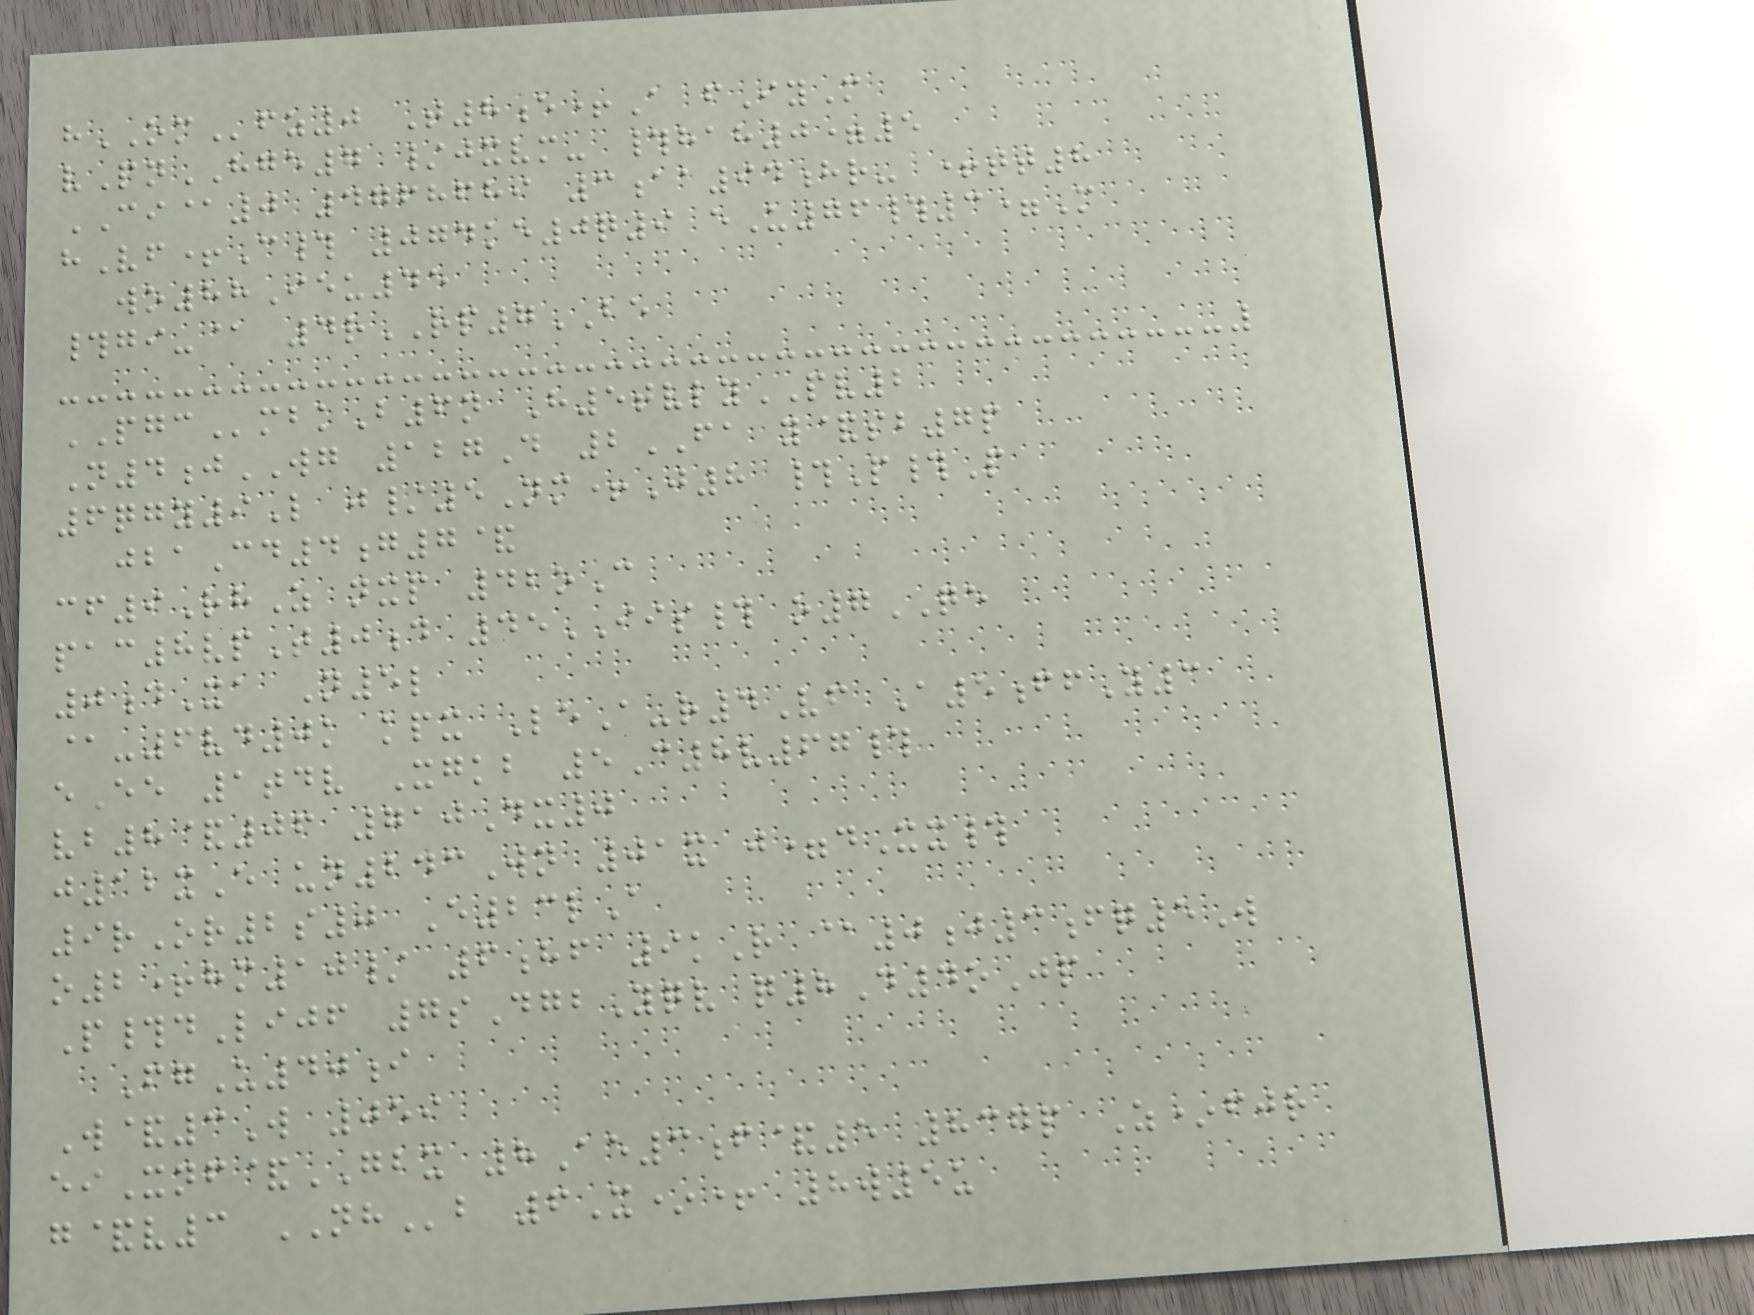hOMfz0 T8e+A fIyM
vPnHGE7 /jxvm- #hah0=5
CI@0 4768689 3aa94hr- +tt8
hVf+C# 074ke0q9 eU76#3=M
wo88Ieu45
#gi-@ 4rRP7BE
PGCmbkB6n H5tvlyPV2
N4jWG 127D 2FA y&sb7p
6qgy9L j/5Nm+J8 #P#P
jbaCd4g7&
cf9RhZ nxp 42oC
pac8vpT0d 45IIS# o7QE
0dXa N5l
@-6vd0k kpx LeA-r4Vf A5ffY3
eEe 1tdv Xgkb 5C8v67#
vb8&06 710Dx0
j12xE un243Wn 01x j=dXx#
9rOr2s0 E23lA
o2+hm10/ 6hf 9kR @0j3fq5W
P#dLijf 7sDgbYqv q8D4oJp
FgU40i
W&3W 059
eiXnf&GBX 8Ae3f&5 837p Z*fjr
g&v3 NHb 6X*+ 8w5u
